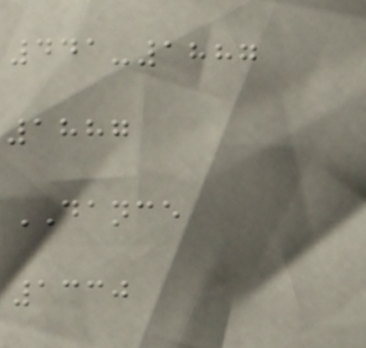441-1887
1887
DANCE
1330
